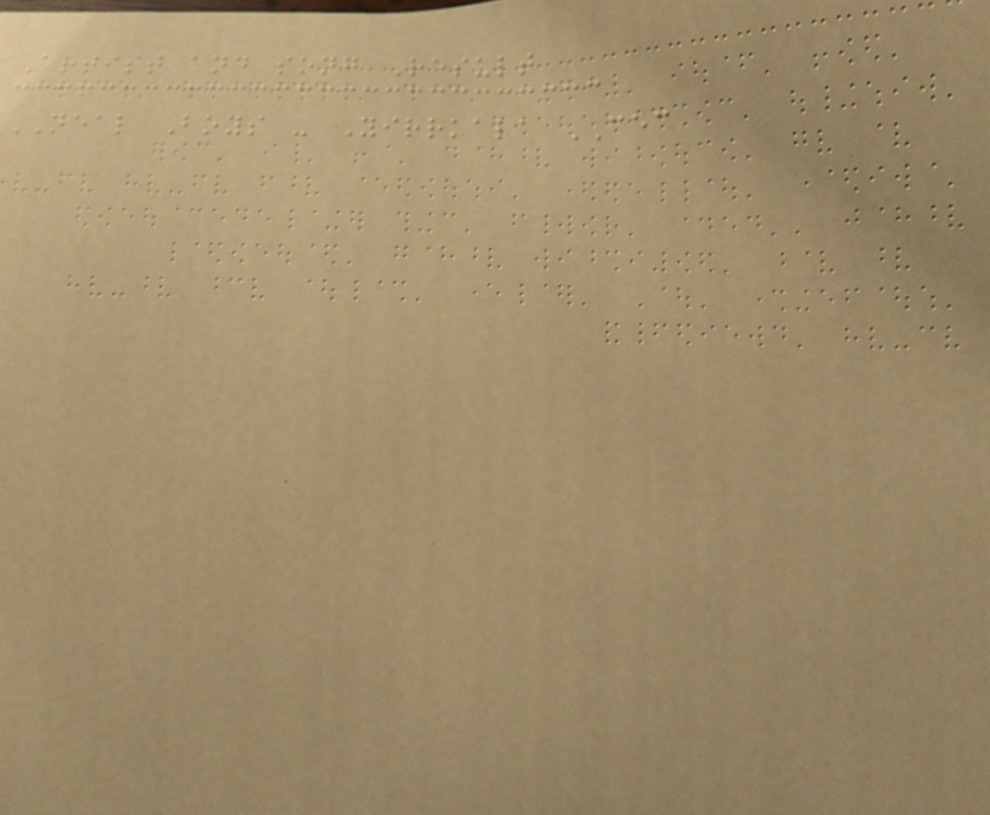Artist and song Result
NEAL Boys - Yirrkala CEC
